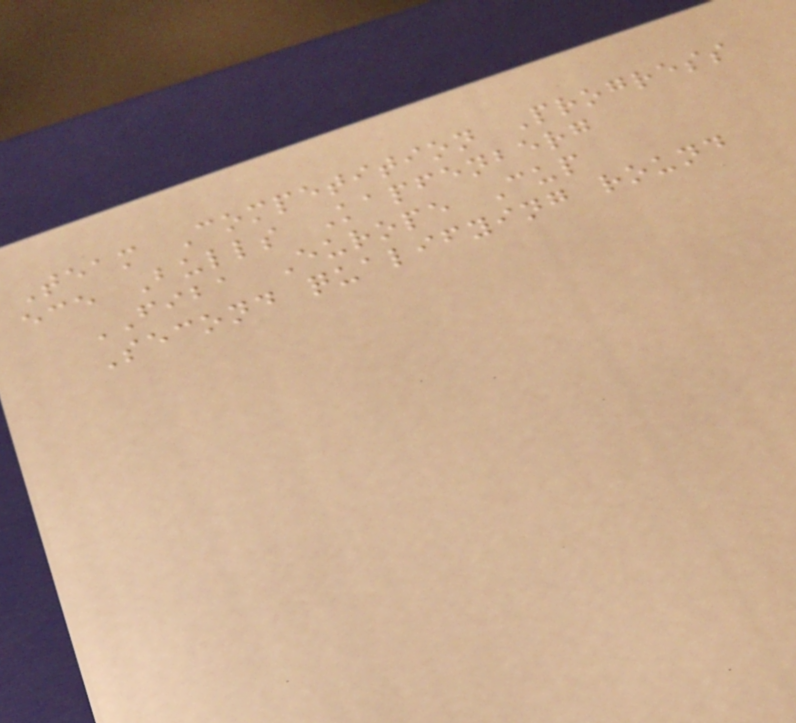Team Competition Progress
ece Bulls Kapfenberg
FIBA Europe Cup
Second qualifying round
